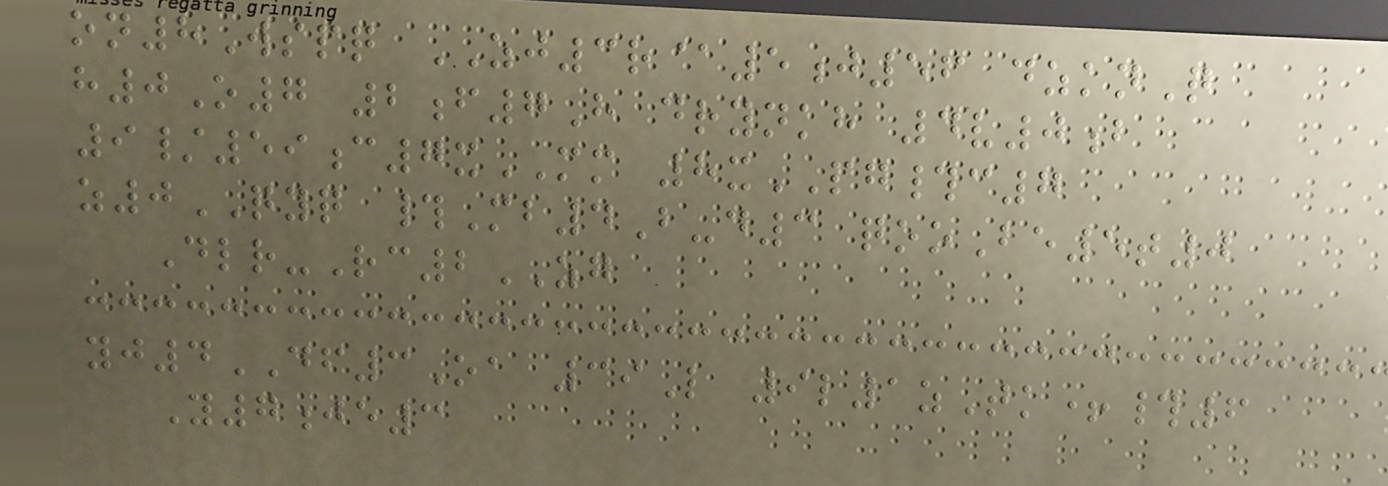on8Wspq ZJ3r@5j56 dzknQ
h0O7 2f7H drynkh 4v0b
9/59c7xMM 8xPG#c7
z0QYQ #Mb4B-d3 qooBe5t0
Dlr-Rc2ZG
yj4DF3Oa 39L 9l1zTk+#6
Y7je3
